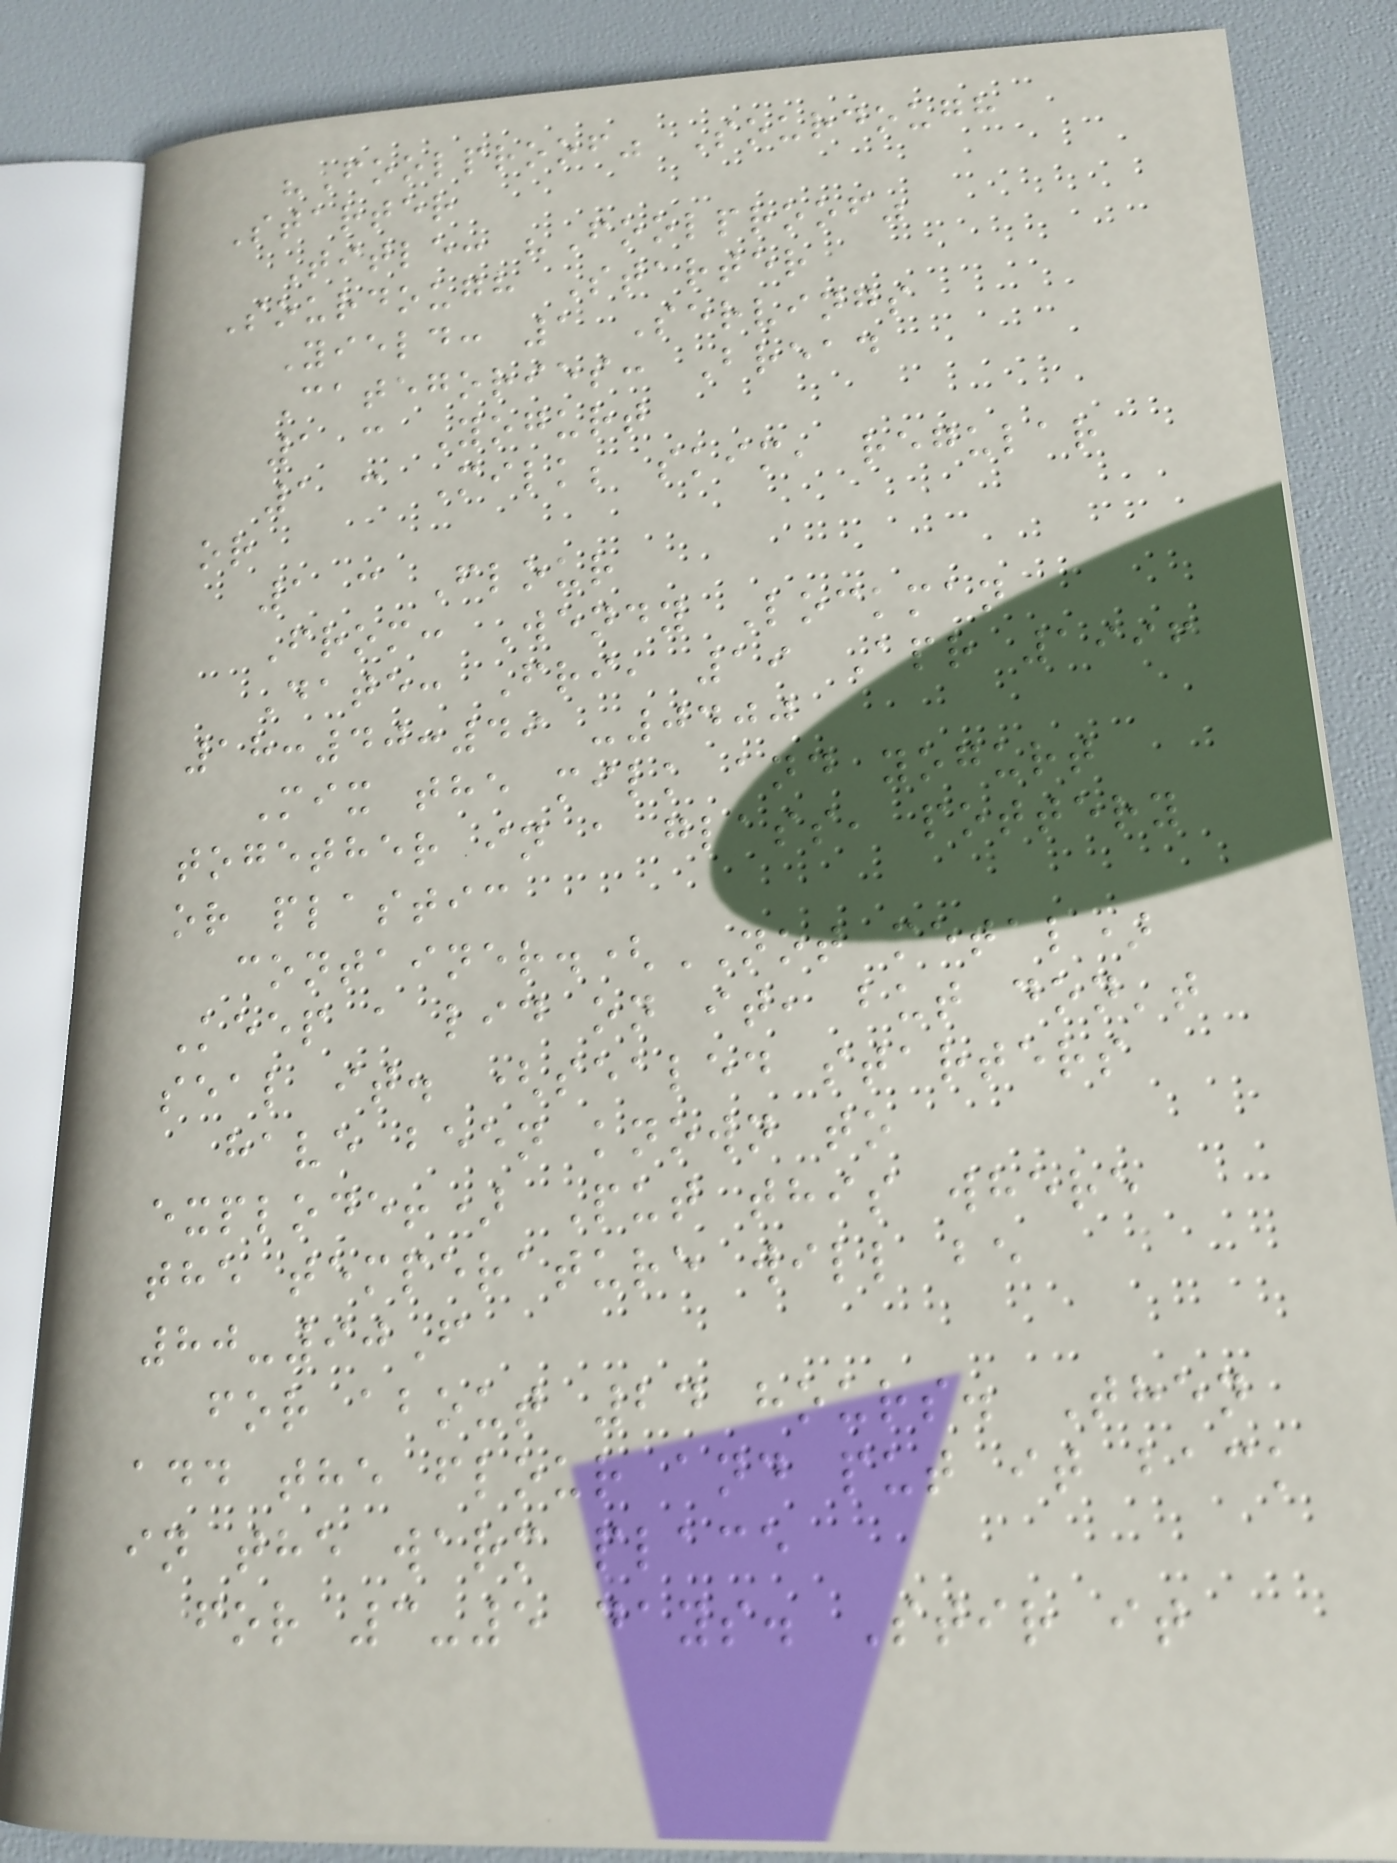"Foolproof" Sourdough
Starter
Title: "Foolproof"
Sourdough Starter
Yield: 1 Servings
Categories: Bread
1 c Yogurt
1 c Milk; skim, regular
or
1 c Flour
From: Wendy Lockman
Date: Fri, 19 Apr 1996
18:40:49 -0400
Mix the milk and yogurt
together in a glass, pottery
or plastic
container.(NOT metal)
Keep a lid on it, but don't
seal it. (sealed starters
have been known to
explode!) Put this where
the temperature will be
80-90F
for about 24 hours. Then
add the flour and put it back
in the warm place
for 3-5 days. Stir it
